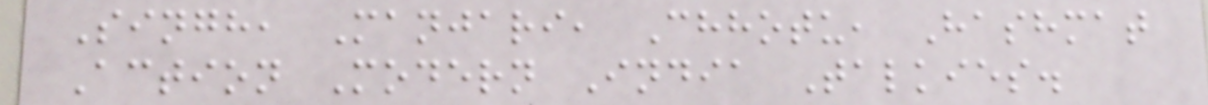Singh, Manjari, Chhotu, Hashmat
Action Modern India Talkies.
